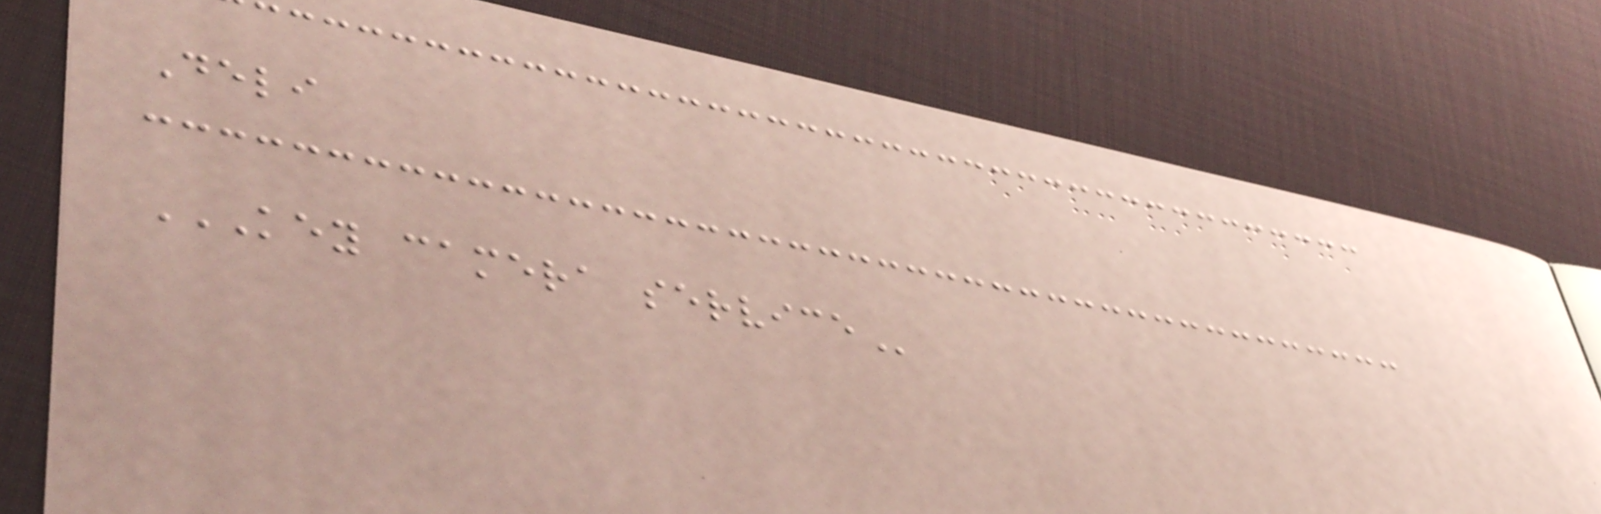Deli
KEY CAMERA SERVICE
